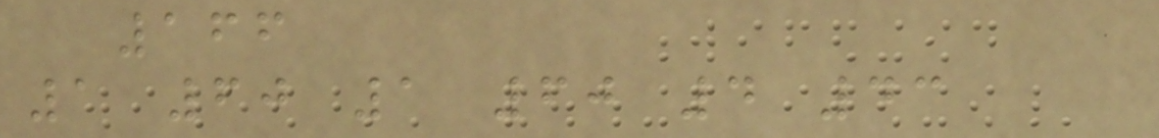166
1 60 1 60 4 43
